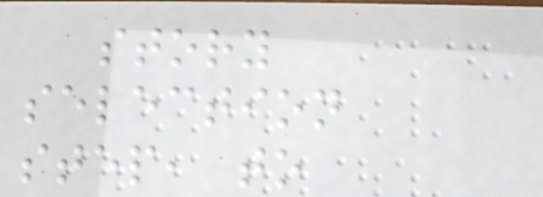story
selection
step, to
